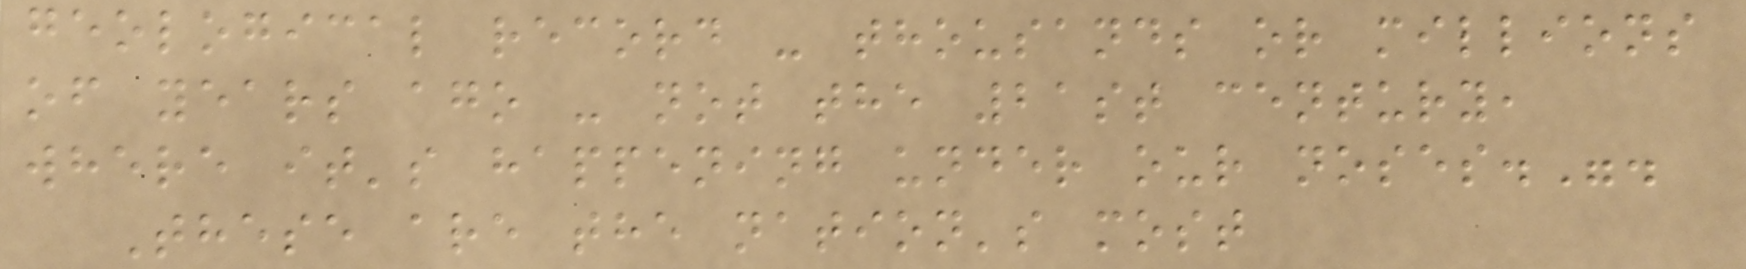geological record - thousands or millions
of years ago - not the 21st century,
where it's happening under our noses.".
These are the nation's most
